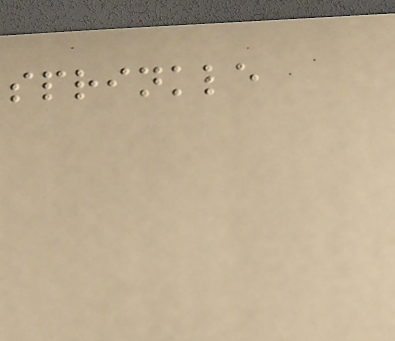sprinkle
